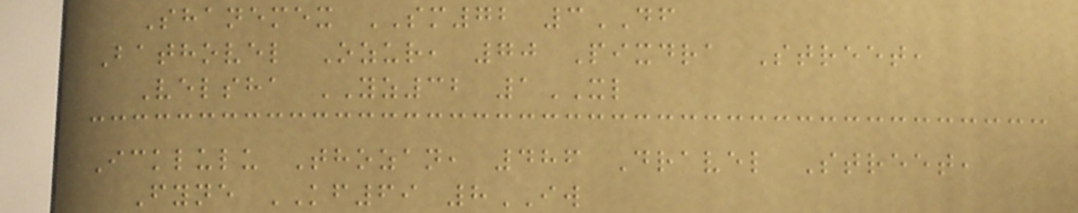Shanemex SM72 3DF
Bathovel Ozur, 70 Pixdra Street,
Velsha YZ32 1XL
Icklulu Thozan, 486 Dravel Street,
Fyne KF69 8IW
